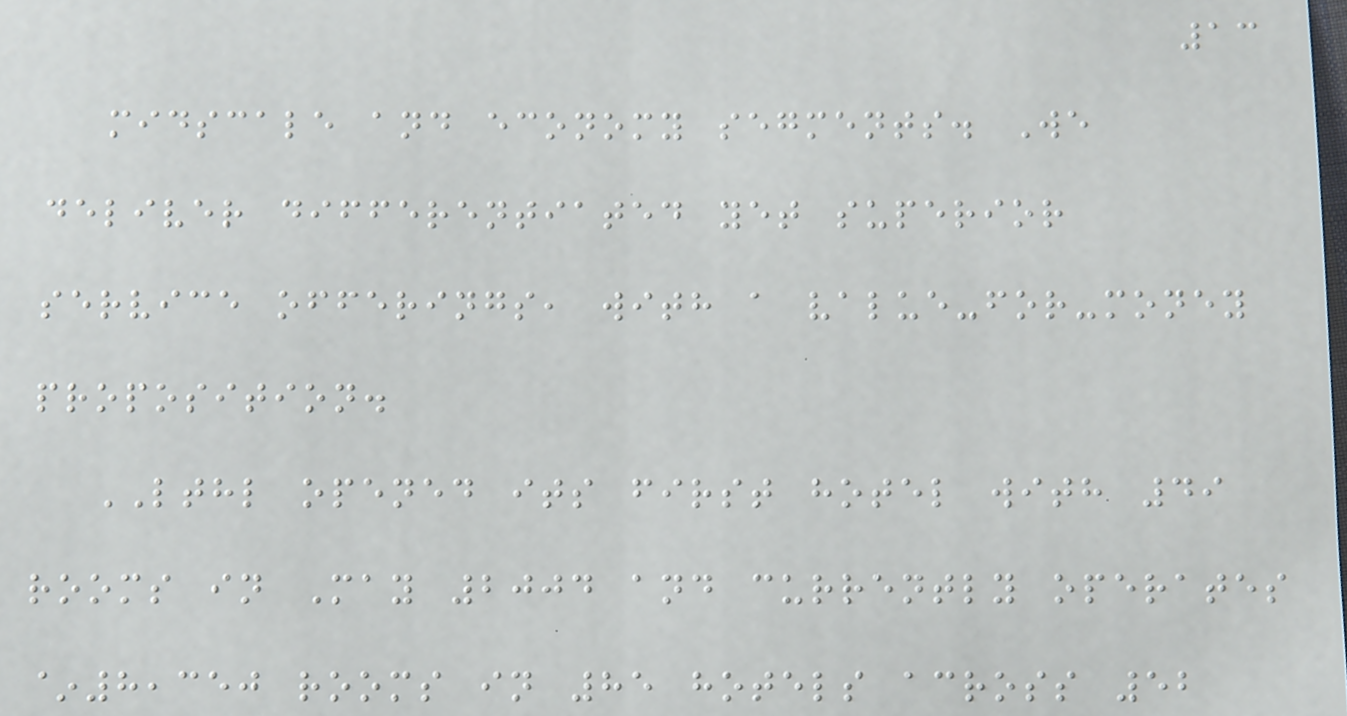13
midscale and economy segments. We
deliver differentiated yet superior
service offerings, with a value-for-money
proposition.
LTHL opened its first hotel with 49
rooms in May 2004 and currently operates
~8,350 rooms in 85 hotels across 52
